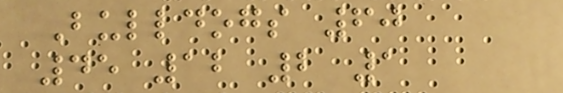Bulldogs 60
45 12 2 1
